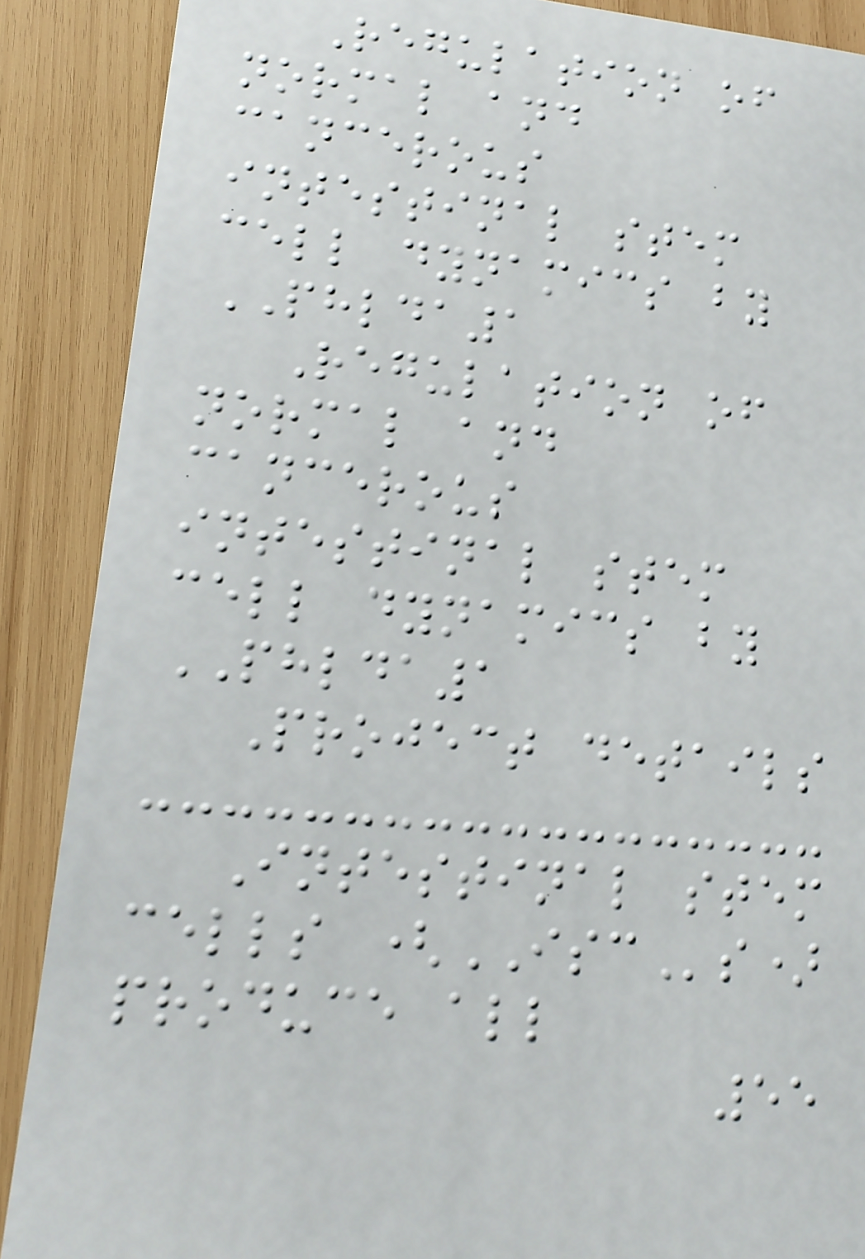Regulation of
normal and
cancerous
intestinal stem
cell dynamics by
PHLDA1
Regulation of
normal and
cancerous
intestinal stem
cell dynamics by
PHLDA1
Project details
Intestinal stem
cells (ISCs)
produce all
55
